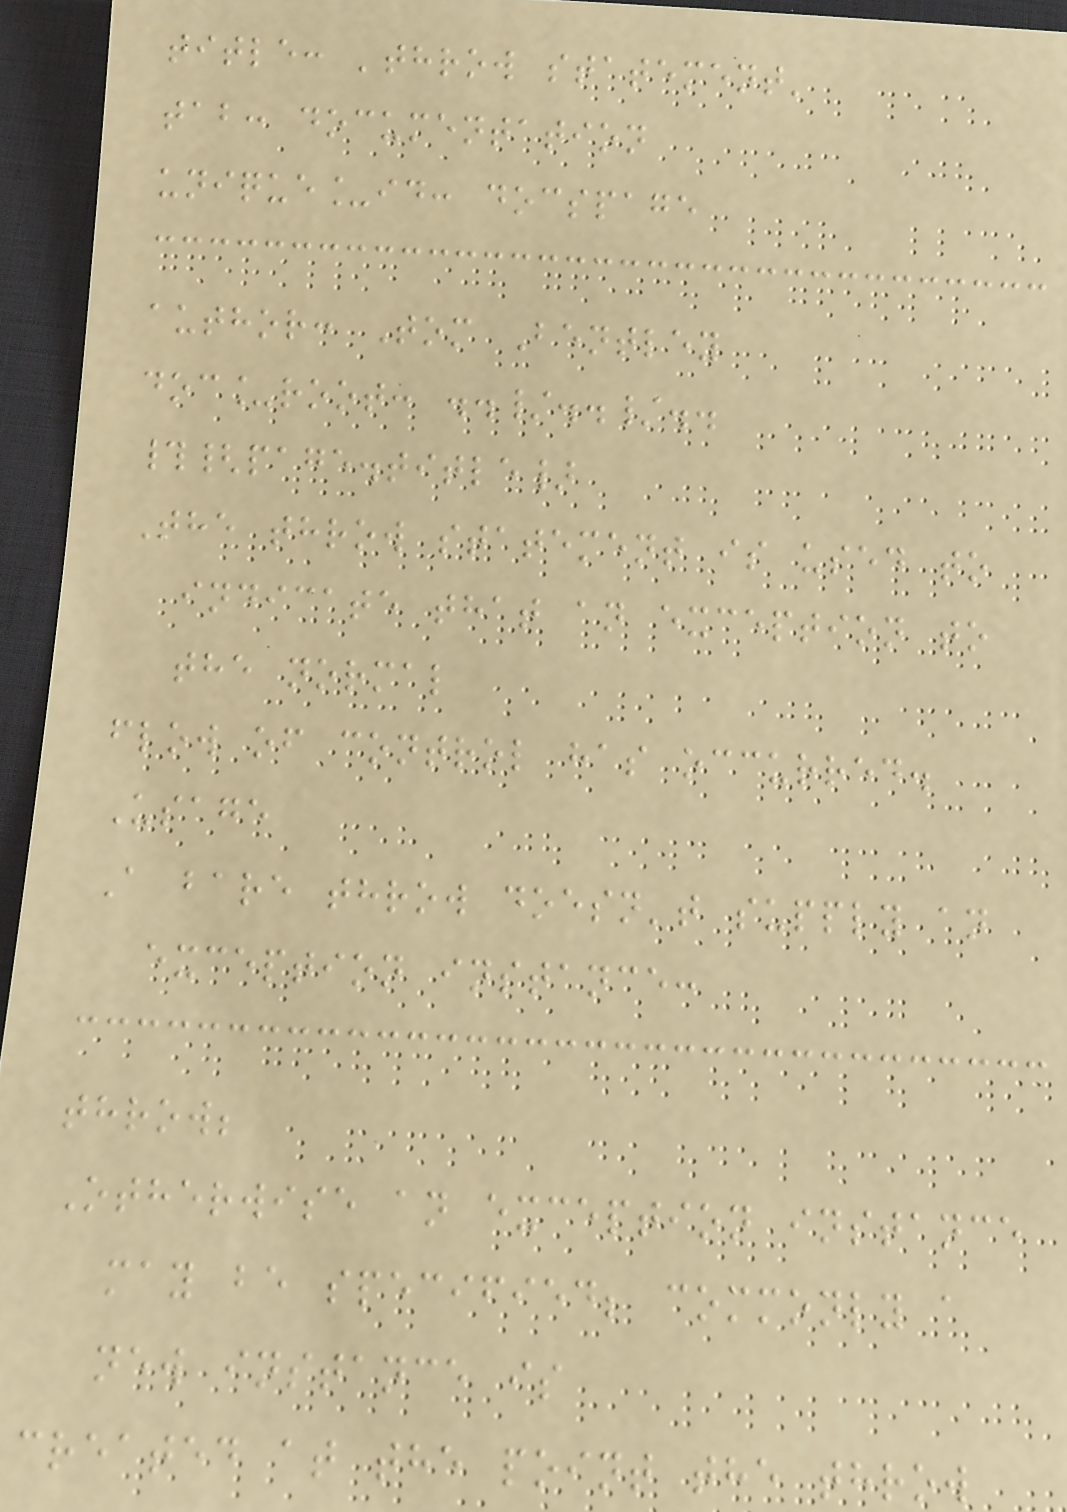title: 'throw statement'
tab: documentation
unique_id: docspage
author: Tom Bentley
doc_root: ../../..
#{page.title}
The throw statement is used to
indicate that an exception to
the normal
flow of control has occurred.
Usage
A bare throw doesn't supply an
exception instance:
throw;
Otherwise an exception instance
may be specified; commonly a
new instance is
created at the point the throw
